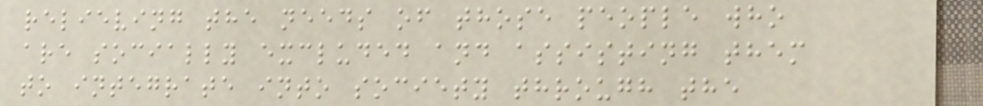relieving the needs of those people who
are socially excluded and assisting them
to integrate into society through the
